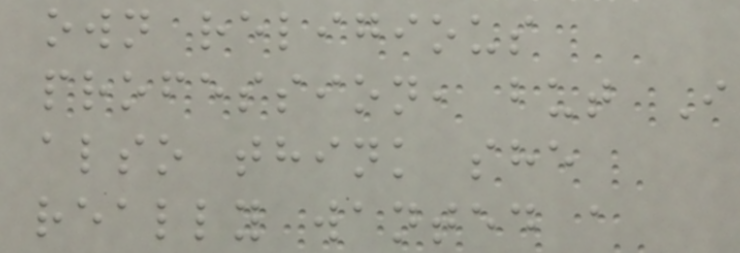own religious
profession, but I
also think she
really wanted a
